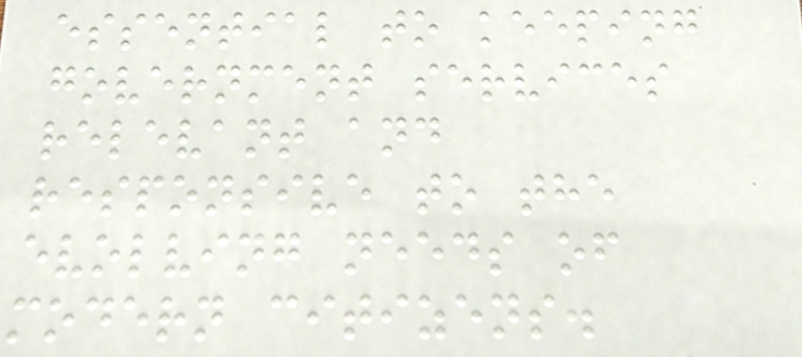essential to keeping
government services
relevant and
responsive to the
evolving needs of
modern citizens.
